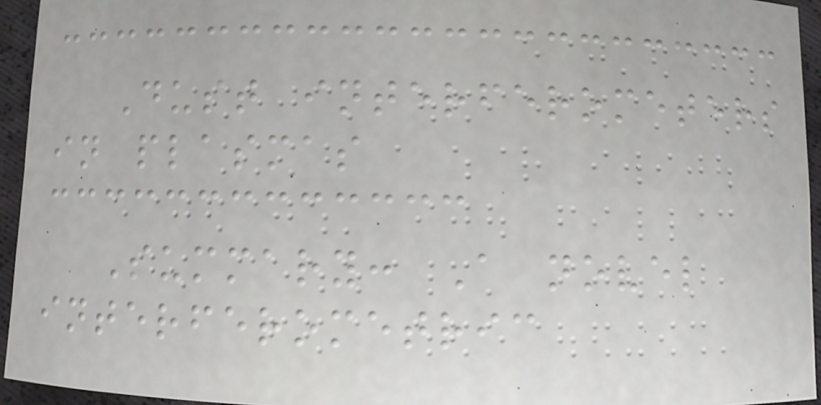Dust interferometers
in plasmas
Summary: A novel
interferometric
